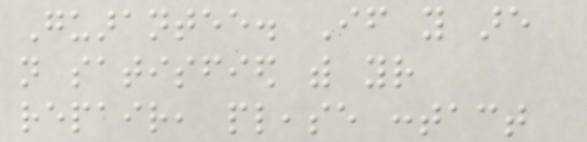Guarantee. If you are
not satisfied with your
repair, please contact
